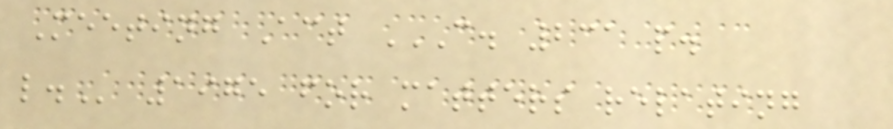Meeting Act C. 231 P.
L. 1975 for matters relating
